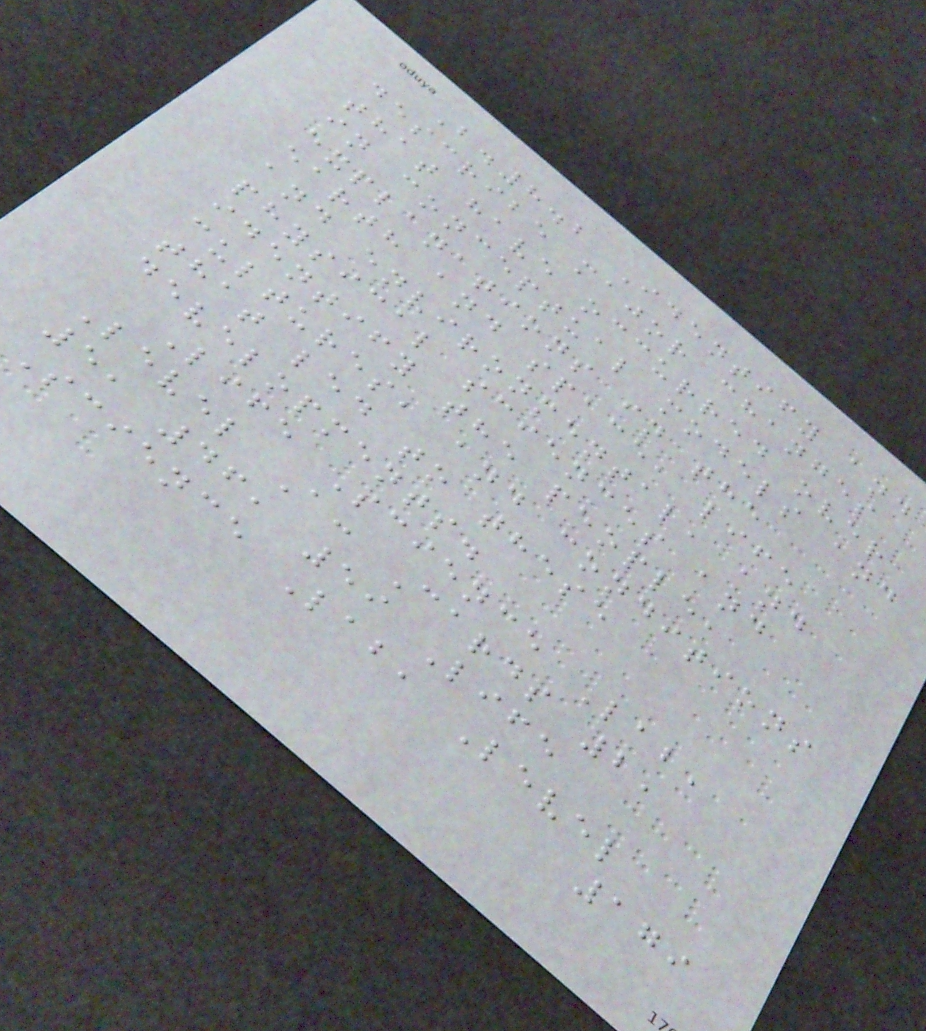B.8.2 Identify and
describe major changes
that have occurred over
in conceptual models and
explanations in the
earth and space, life
and environmental, and
physical sciences and
identify the people,
cultures, and conditions
that led to these
developments.
Life Science Lab,
Level A: Cards 2,
5, 46, 59 Life
Science Lab, Level
179
